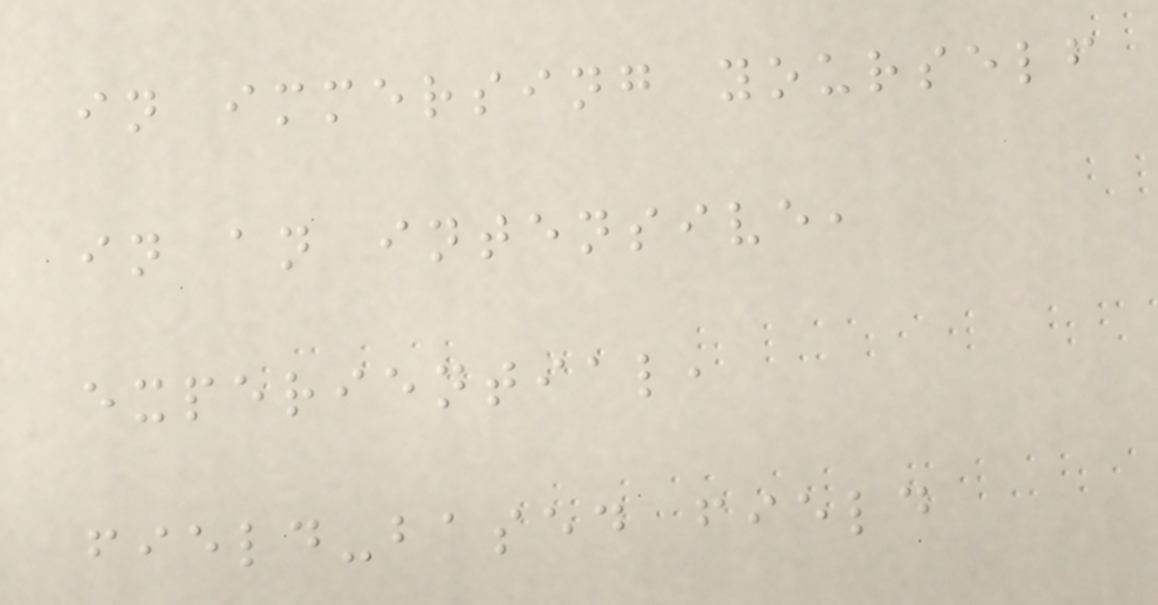in immersing yourself
in an intensive,
experiential,
field-based field
